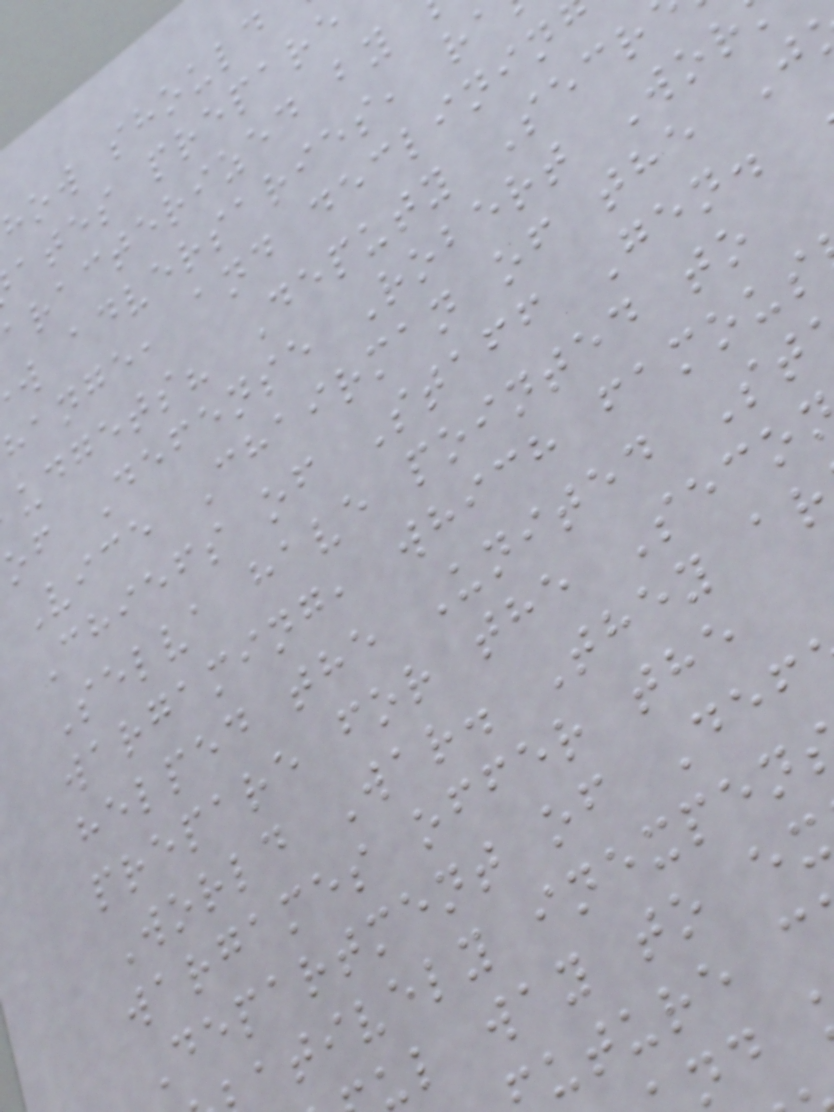how should
ates prepare
aracterized by
w adversaries, r
hange, and declinin
udgets? Deputy Secr
of Defense Robert Wor
Vice Chairman of the J
Chiefs of Staff Gen.
Selva have pointed to
wargaming, which famous
helped the United St
prepare for the Seco
World War. They ar
wargames offer the
Department of Def
atively inexpen
ul way to ex
uture c
